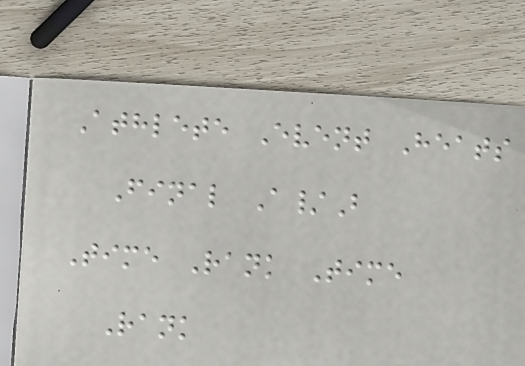Athlete Event Heats
Final A/B
Time Rank Time
Rank
